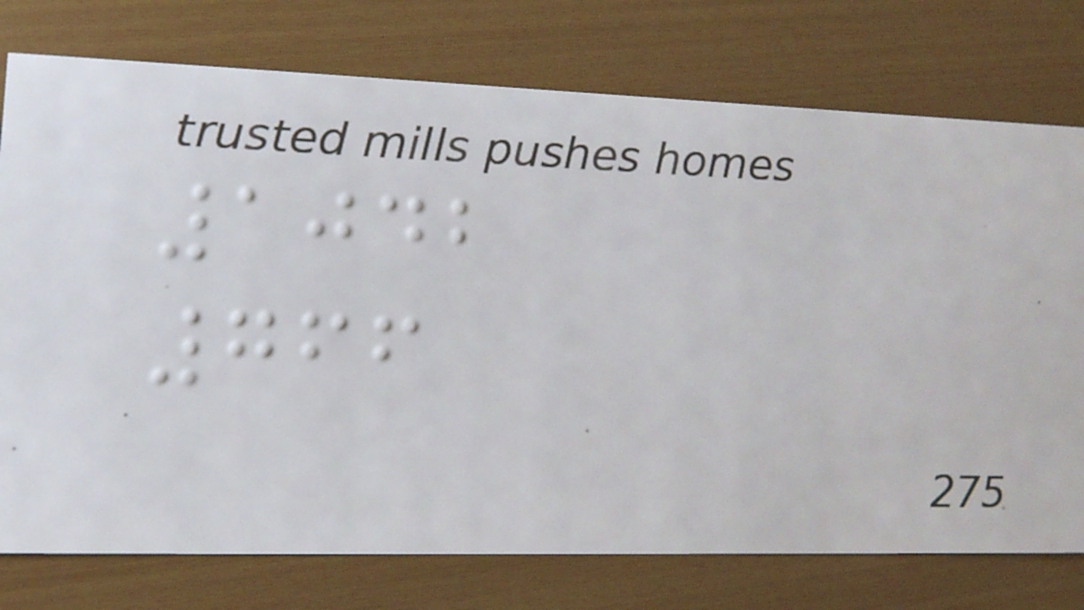1042
766
